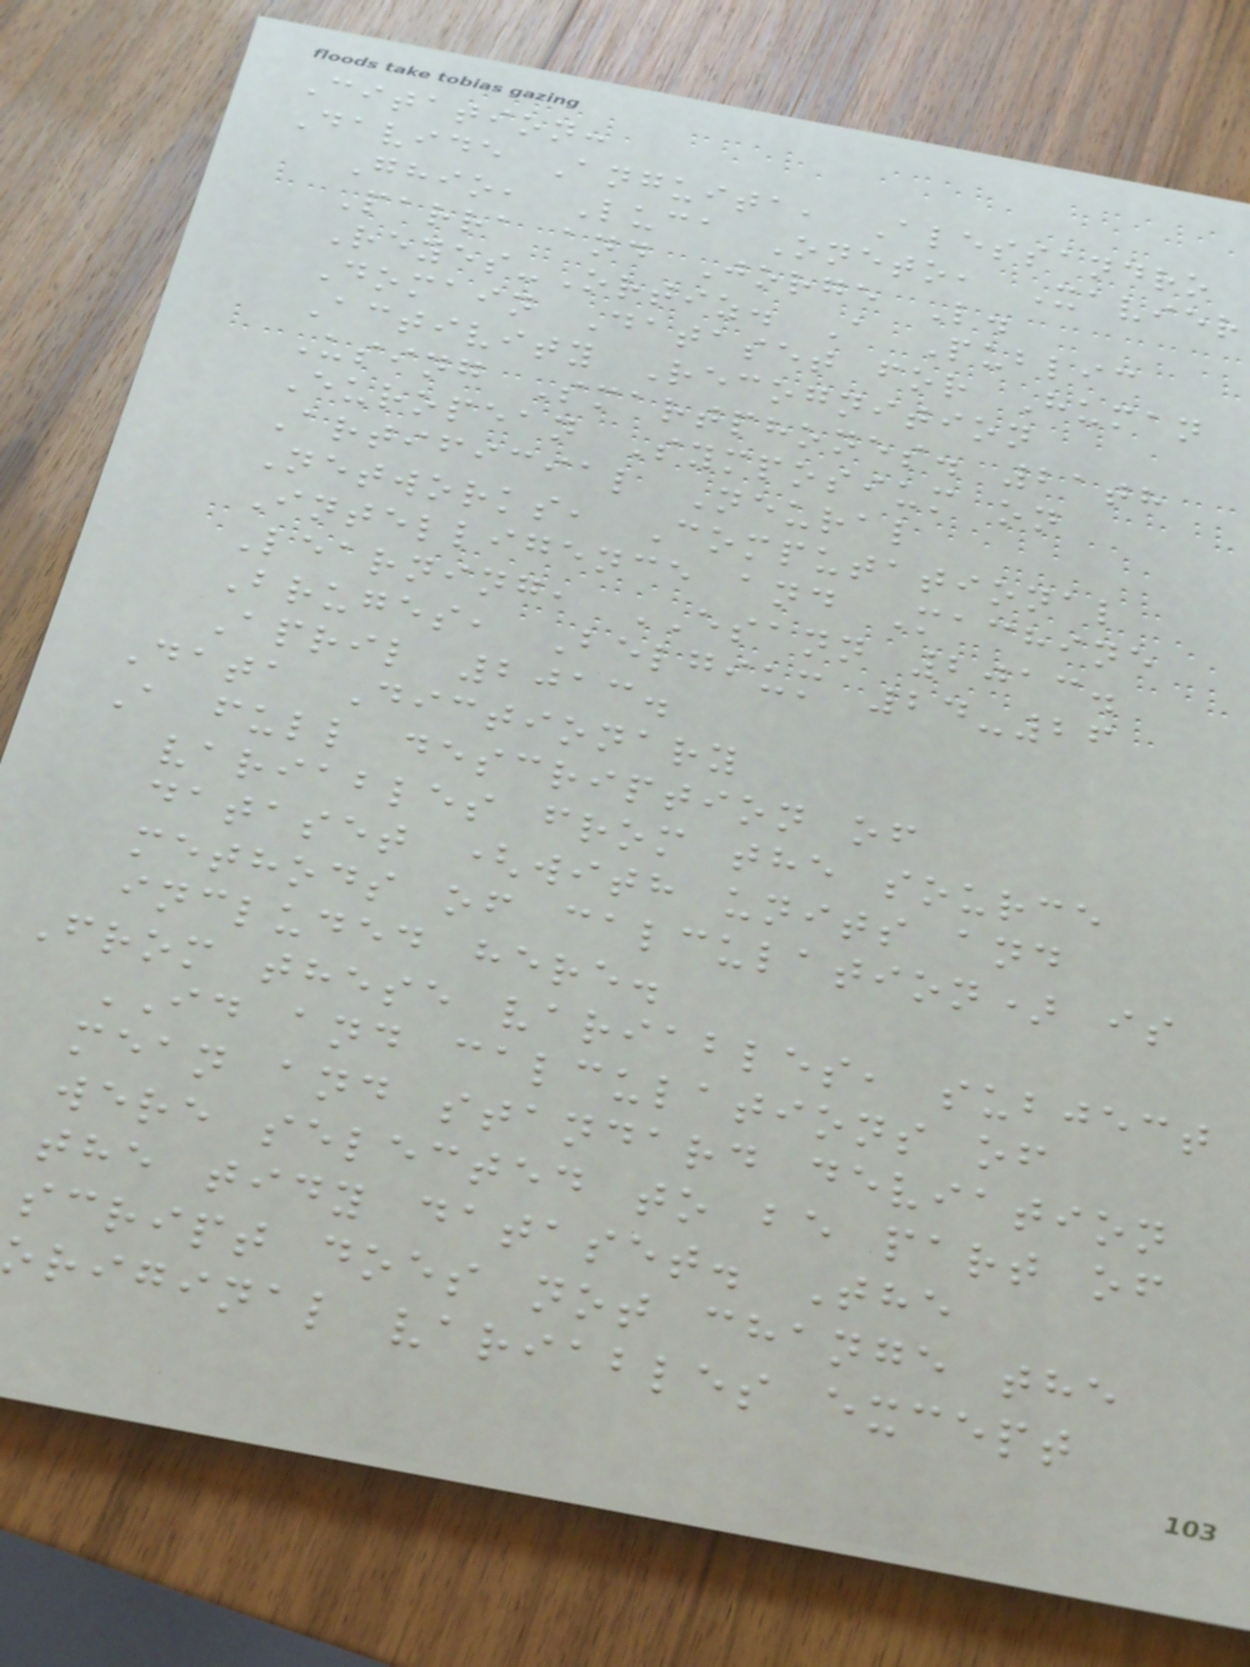Citation:
Davide Anguita, Alessandro
Ghio, Luca Oneto, Xavier
Parra and Jorge L.
Reyes-Ortiz. A Public
Domain Dataset for Human
Activity Recognition
Using Smartphones. 21th
European Symposium on
Artificial Neural
Networks, Computational
Intelligence and Machine
Learning, ESANN 2013.
Bruges, Belgium 24-26
April 2013.
Data Dictionary
A full description of
variables from the source
dataset (with units and
methods of calculation) is
included here.
From these variables, subject
ID and calculations of
mean and standard deviation
were selected to be part of
the tidy dataset. The
script does not change the
riginal variables except
